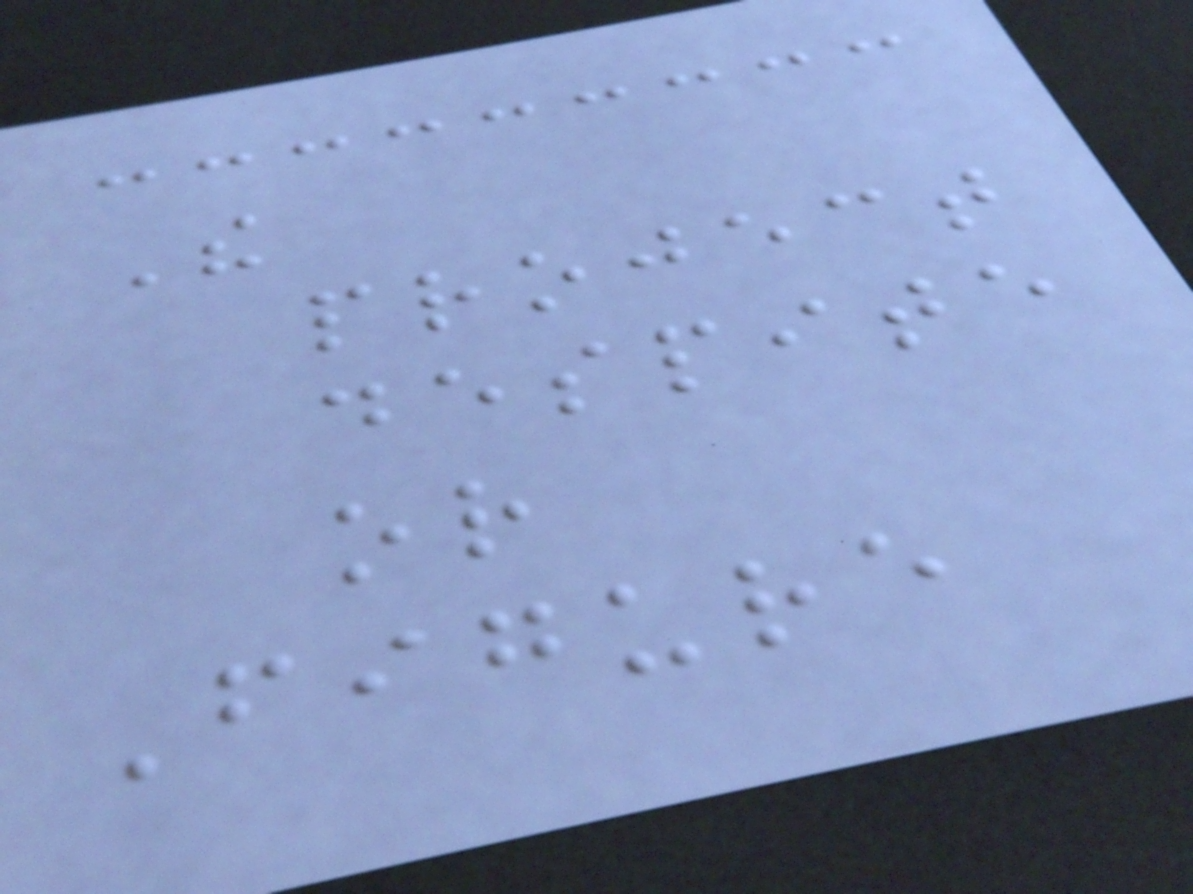The
project
despite
or
Figure
